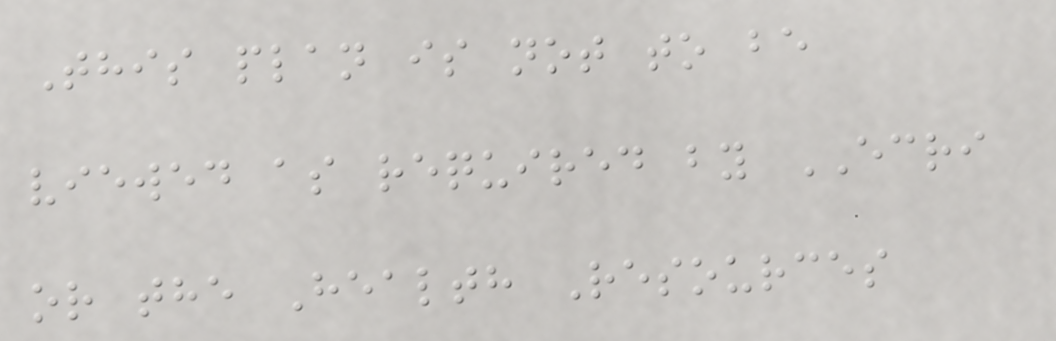This plan is not to be
viewed as required by ECRI
or the Health Resources
